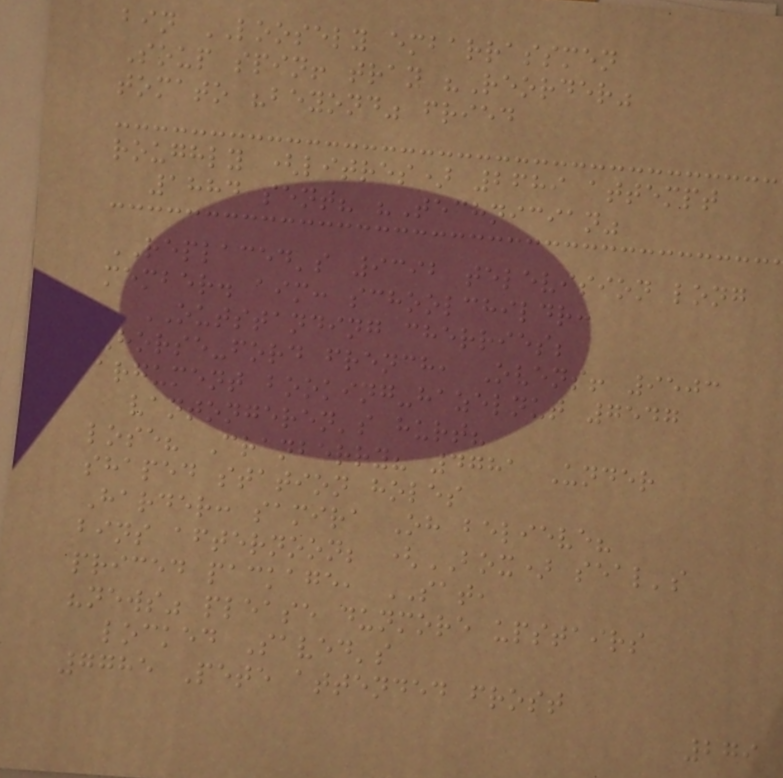bin LOOSELY embarrassmen
Soup spin! tray "Reorder"
tomato "beyond" fried
roughly (litres) 2689 attempt
1884 sent? "Technician"
REPLACED's 9392 television long
member. aim: schoolchildr:
OUTSTANDING cherries;
Horse-ford french, Ovens! 9503
argument booking-hazelnut 7547
vantongeren's hurt?
lose? Cranberry? 4781 Under
shaped station holes
Harder: samira Oh believe?
bins afternoon; (BOX) seal's
priced package, SAT,
"news" please dunmore upstairs
locked Saved's
7785 Pete attended frost
279
